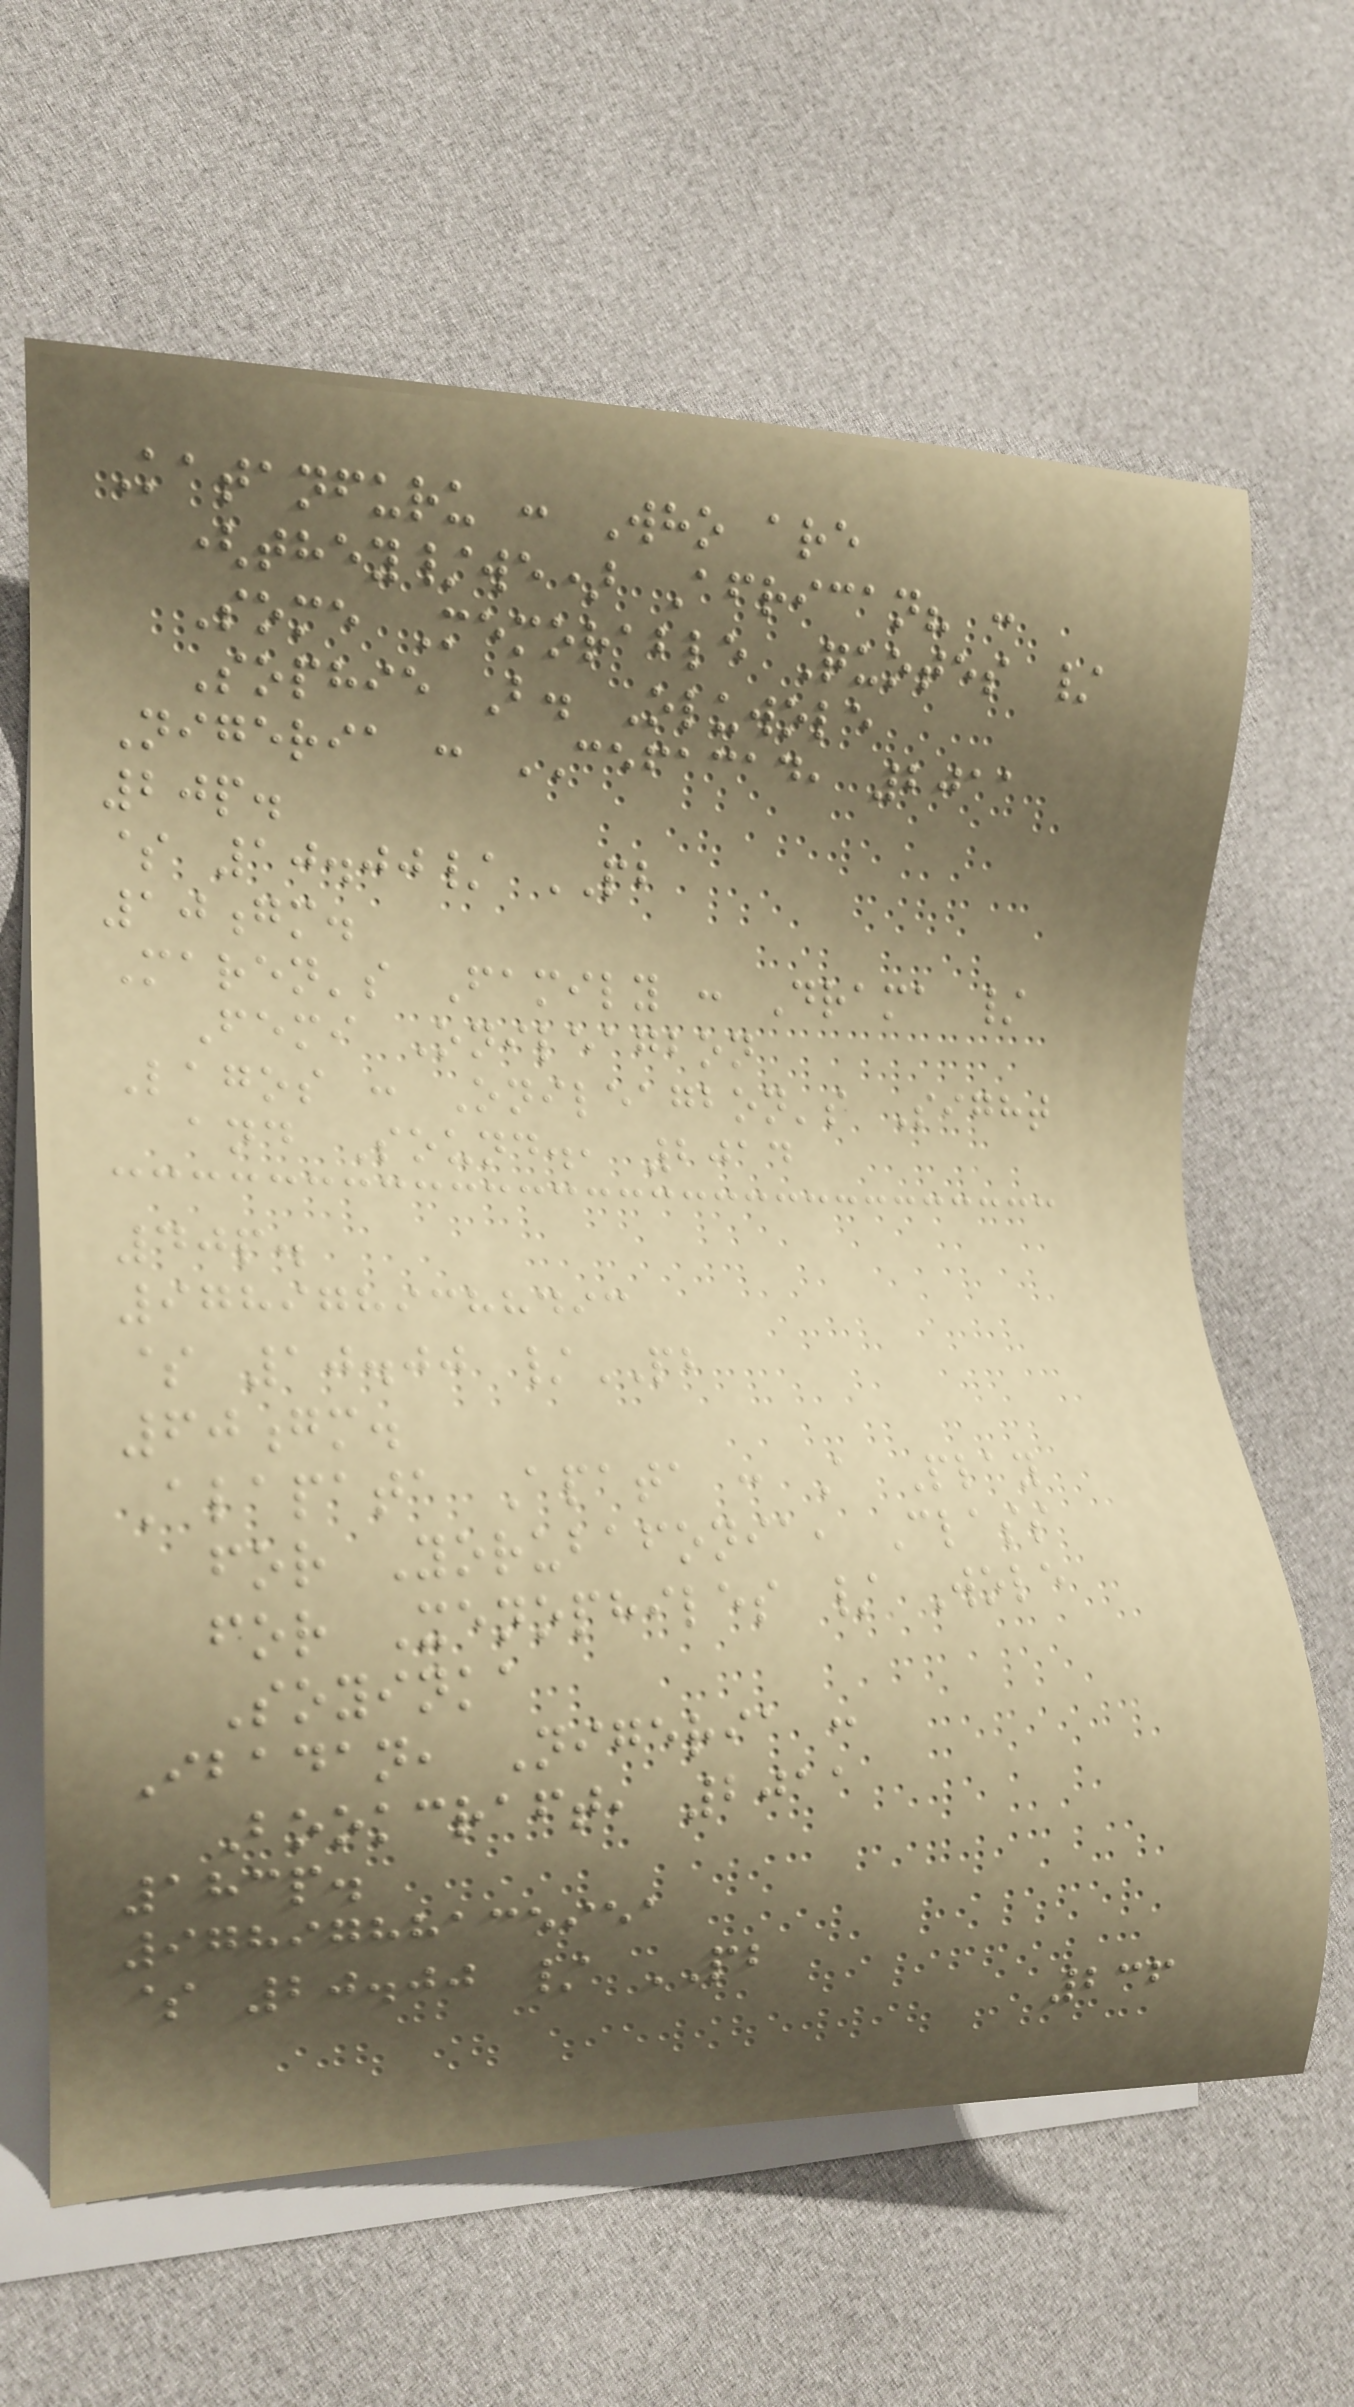Katanfuru : Who are
(they/we) African? :
Some Memorable Quotes /
Sophie B. Oluwole
Nigeria : CEFACAD, 2011
20p.
$ 10.00/ PB
10gm.
Maren's Family : Drama /
Femi Onileagbon
Lagos : Onileagbon's Sight
and Sound., 2014
40p.
9789789388493
$ 10.00 /PB
60gm.
Alapata Apata : A Play
for Yorubafonia, Class
for Xenophiles / Wole
Soyinka
Ibadan, Nigeria :
Bookcraft, 2011
183p.
9789788135951
$ 20.00 / PB
236
